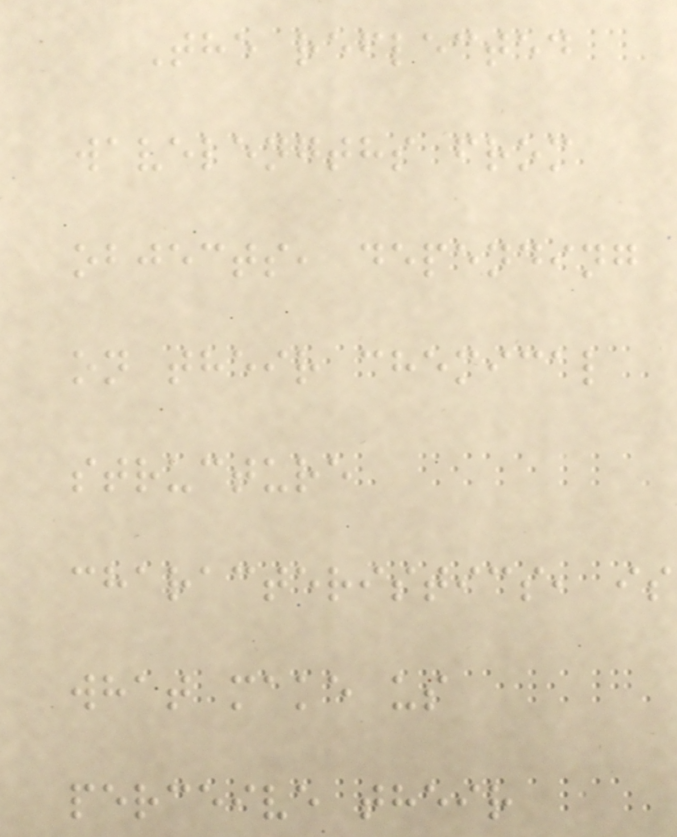The reflected
wavelengths from
objects, depending
on their chemical
structure
characteristics, is
what make us
perceive their
